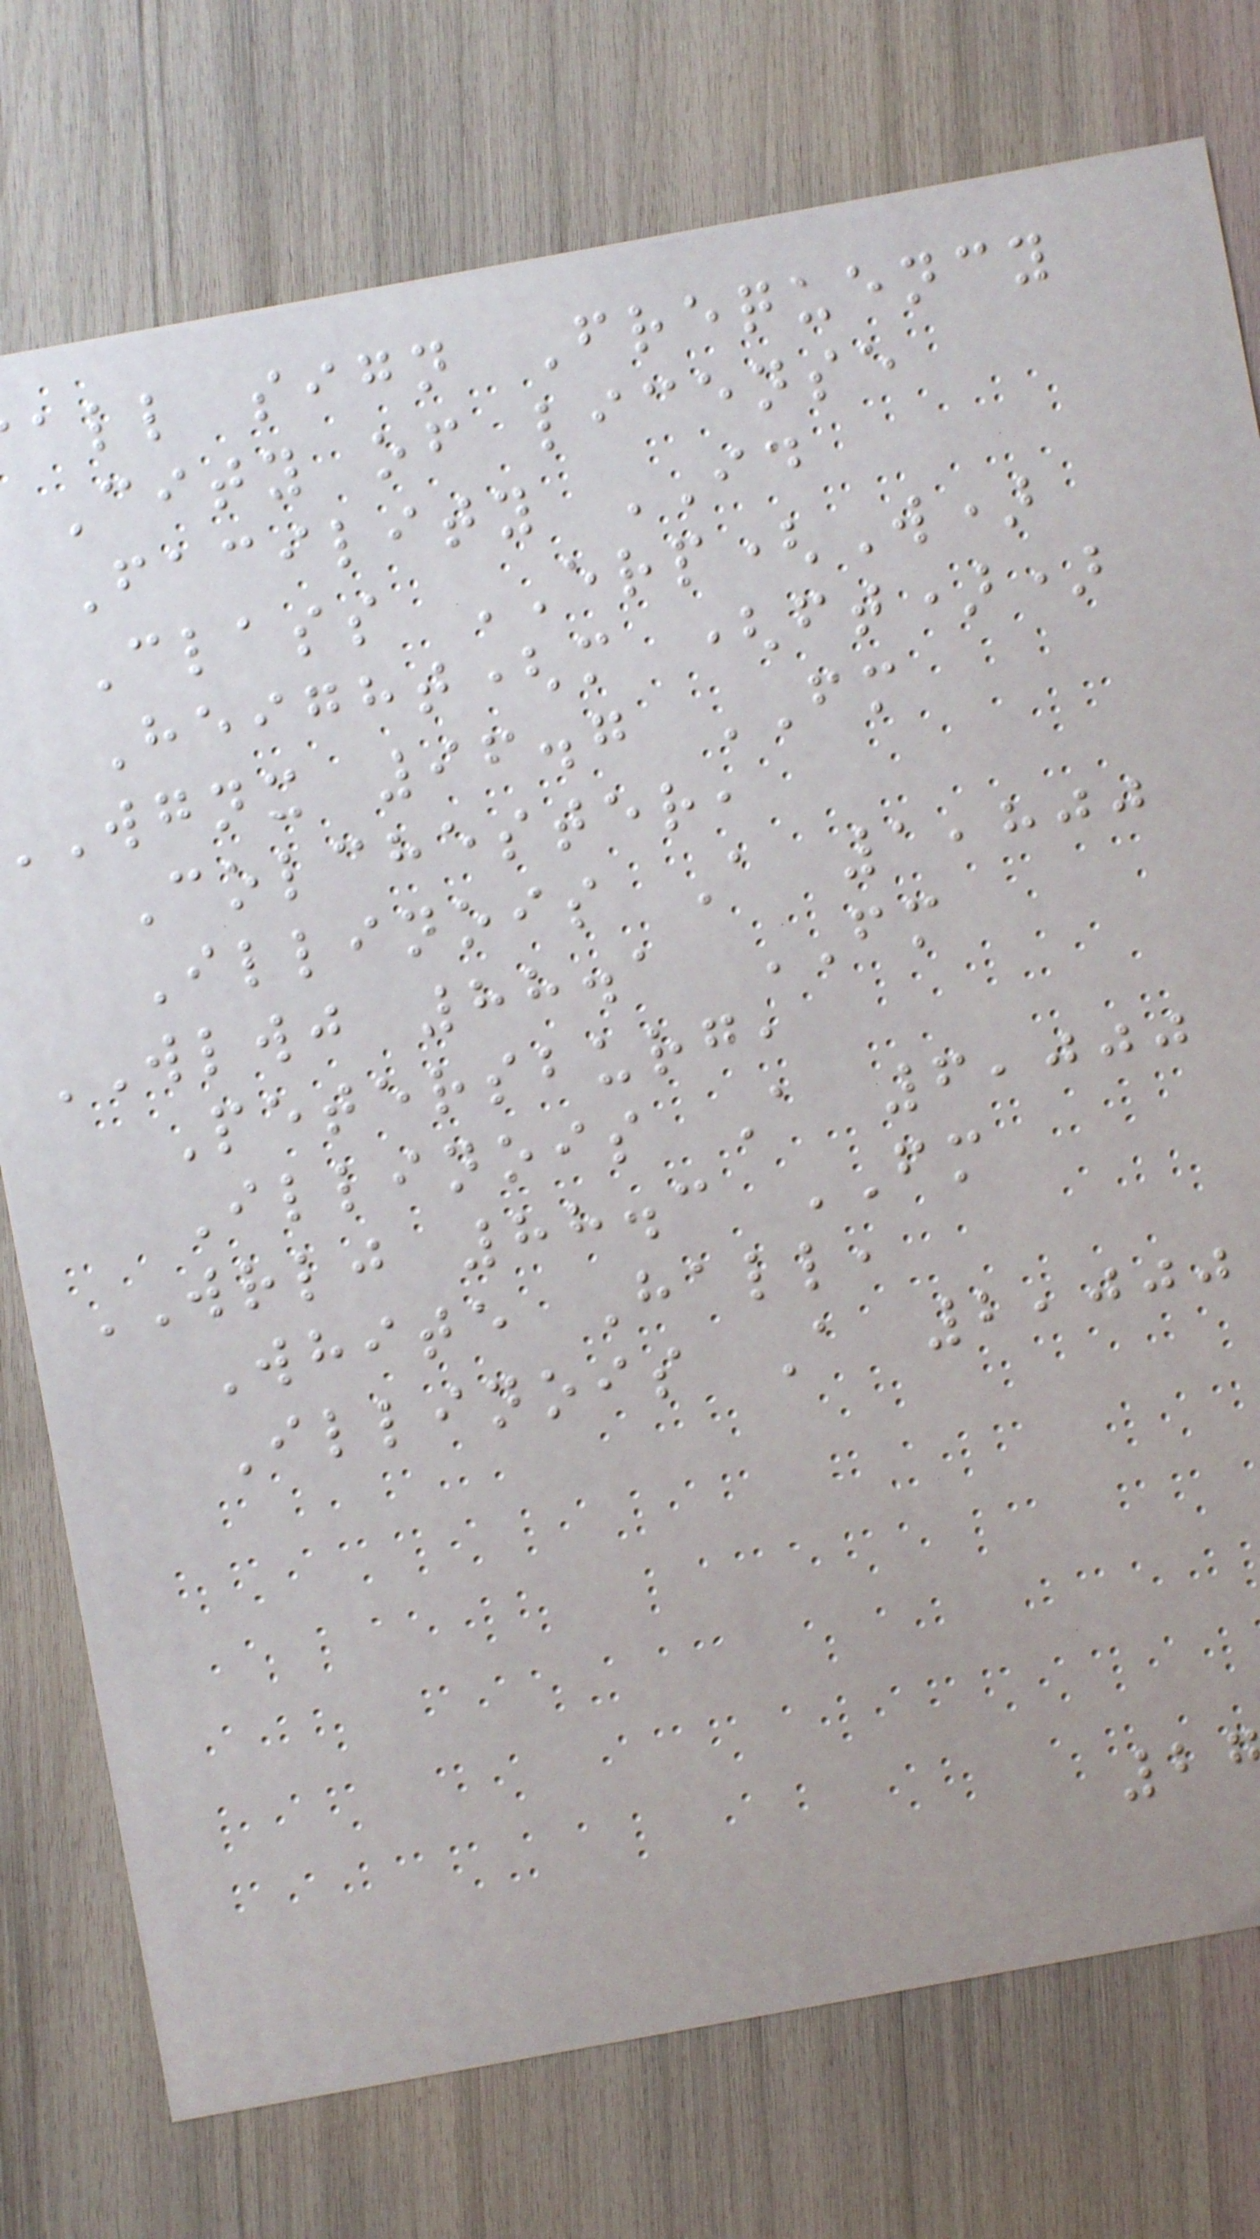all sign Frequency
City of license
Facility ID
Class ERP(W)
Height(m (ft))
wgnx 96.7 FM
Colchester,
Illinois A 1,800
WLWJ 88.1 FM
Petersburg,
Illinois A 6,000
WRLJ 88.3 FM
White Hall,
Illinois A 2,000
